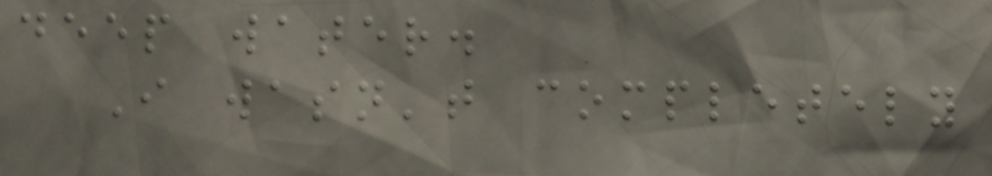deep water.
I wasn't completely
